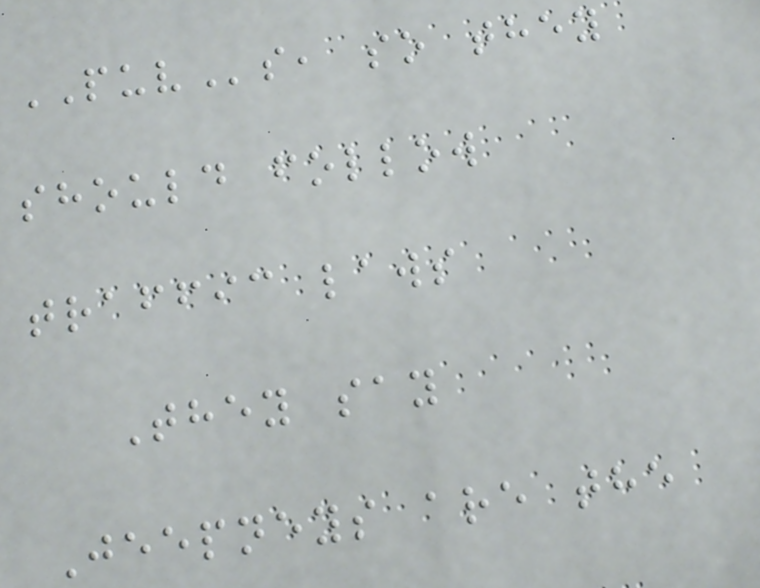PUVs, so they
should follow
traffic laws
They say
Jeepneys are the
